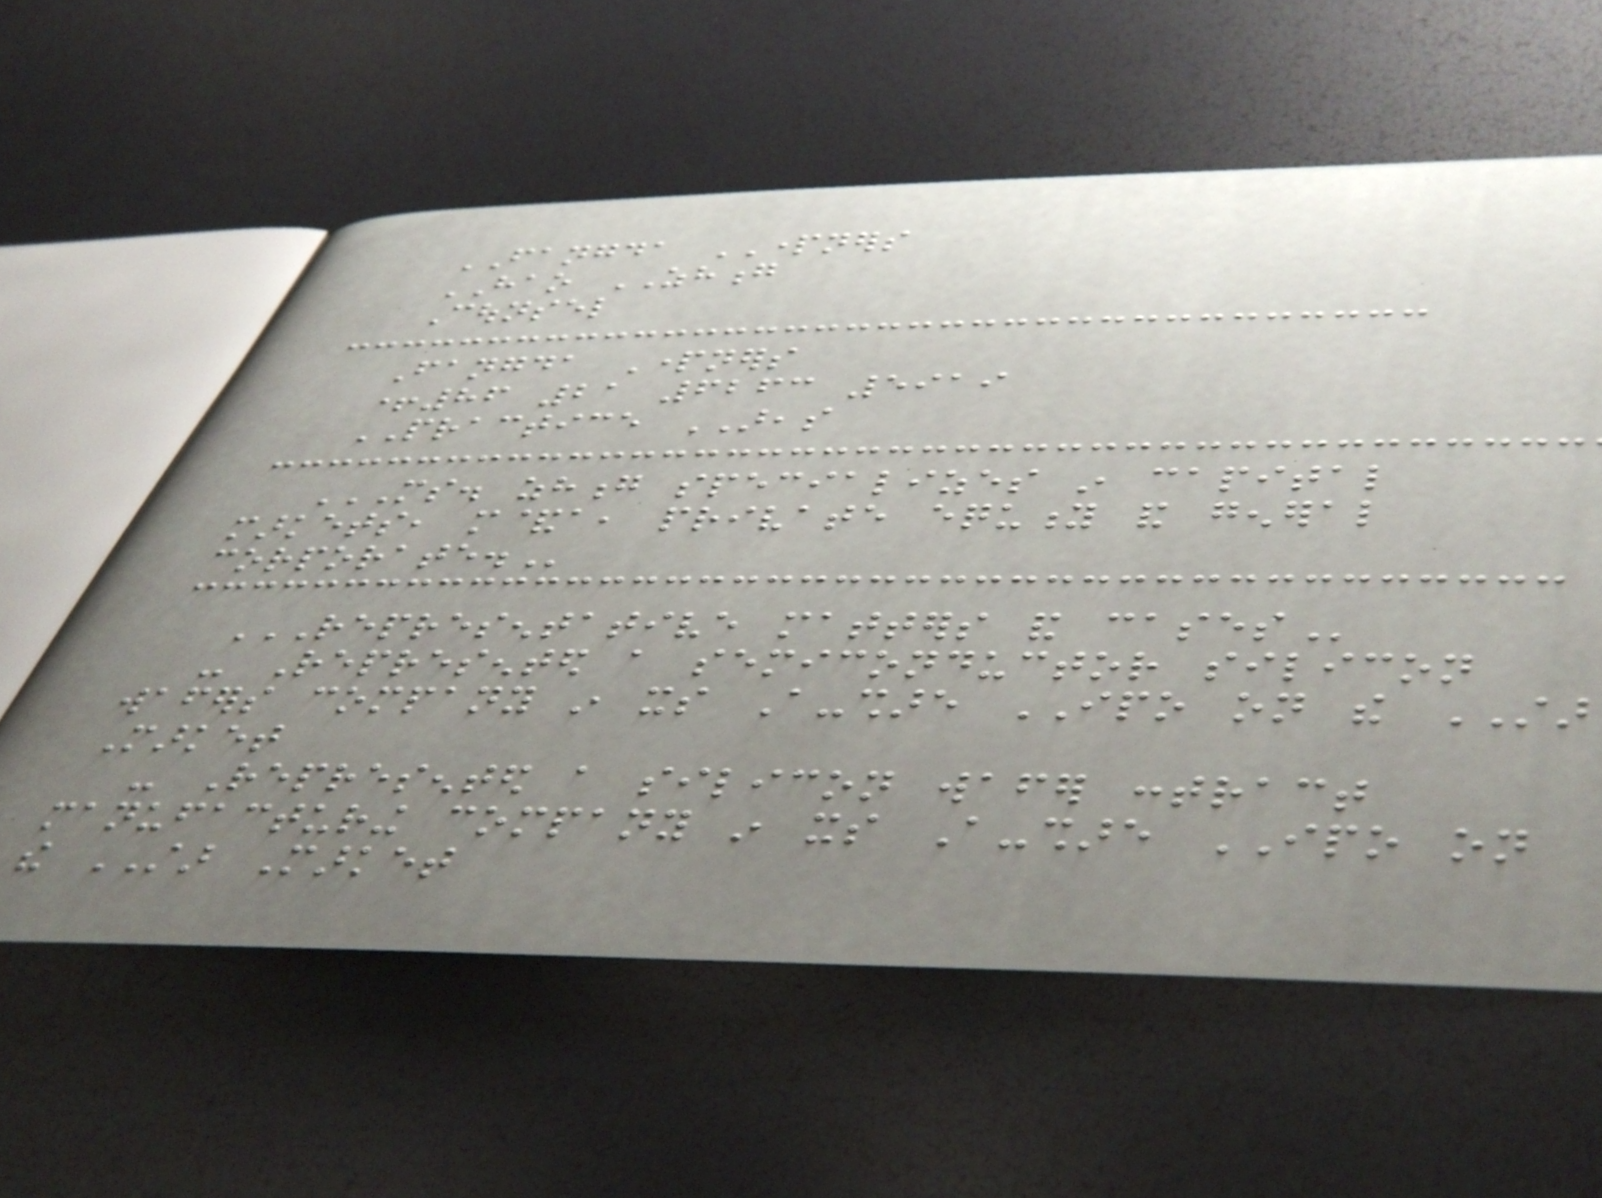FANGDA PARTNERS
HAO ZHONG
Counsel
Fangda Partners
+86 21 6263 5919
PRACTICE AREAS
MS. ZHONG SPECIALIZES IN CAPITAL
MARKETS, M&A, PRIVATE EQUITY AND GENERAL
CORPORATE.
REPRESENTATIVE MATTERS AND CASES
- Represented a semiconductor silicon
wafers company in its A-share IPO on the STAR
Market
- Represented a silicon wafer contract
manufacturing company in its A-share IPO on
the STAR Market
